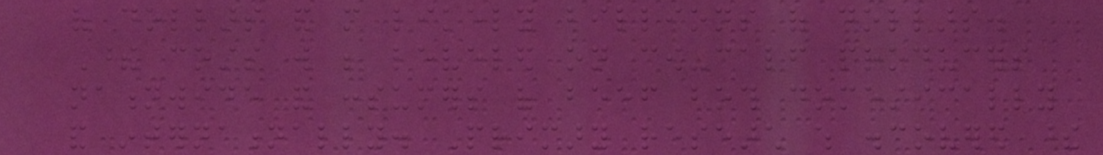of dollars and more likely billions of dollars.
These costs will be leveled on cow-calf producers
nationwide and consumers of beef both domestically
and internationally. Primary research which discovered these
